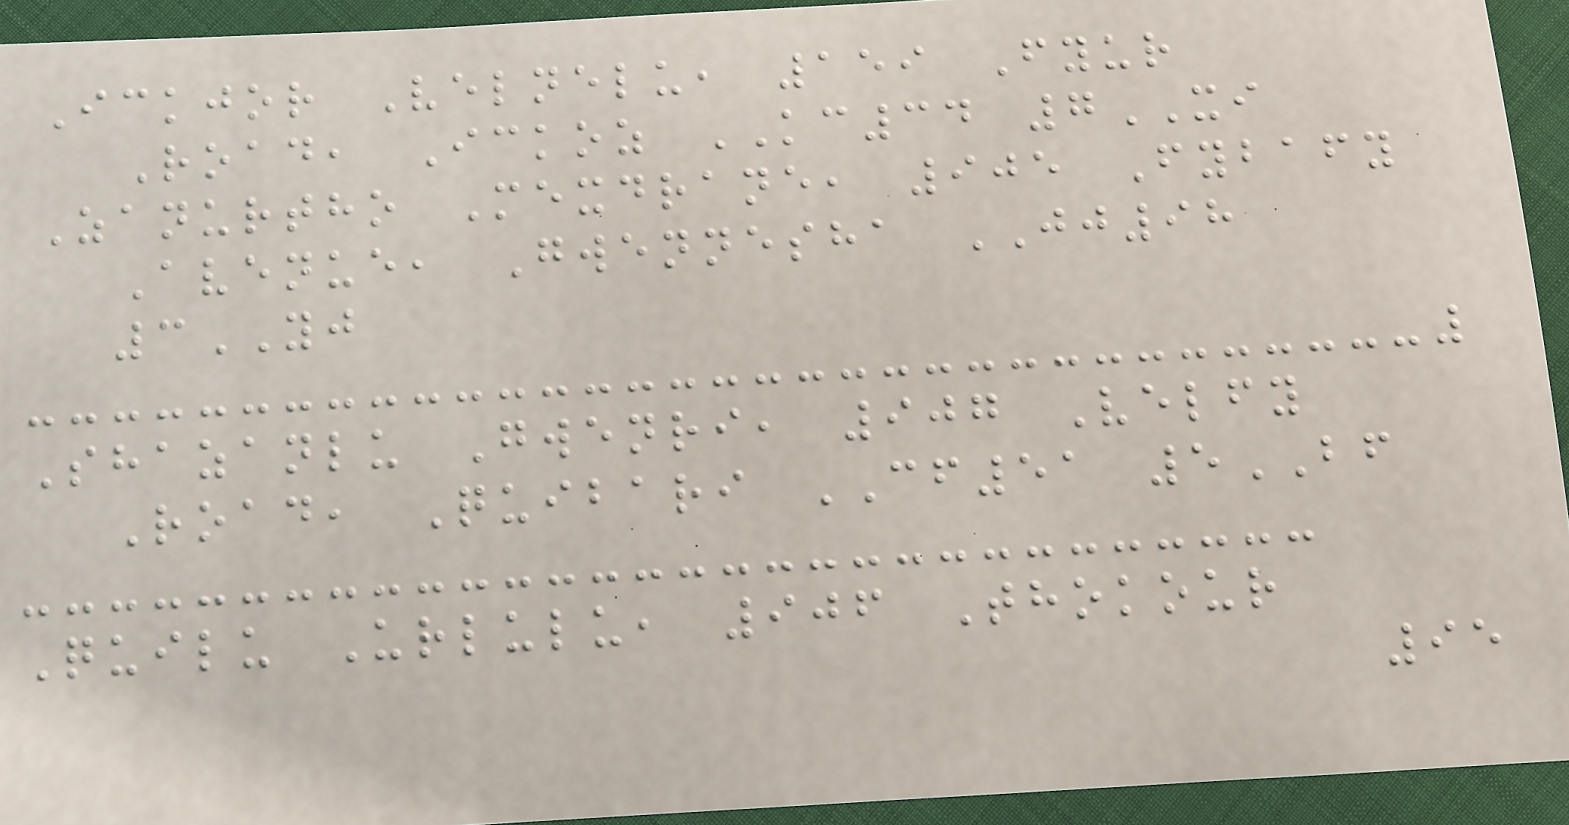Ickjor Velnelu, 159 Fyur
Road, Ickoz KC34 7XI
Zanurtho Mexdrane, 905 Fybafy
Avenue, Gwennesha JJ98
3YJ
Shazanlu Gwenri, 907 Velfy
Road, Quibari CF51 5BF
Quilu Urlulu, 906 Thokour
95
